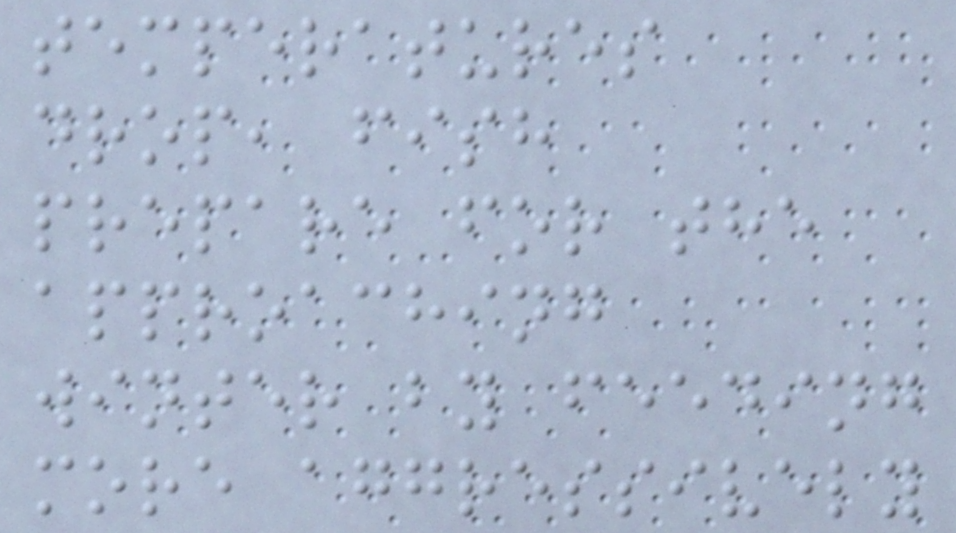temperatures
drop, fish
prepare for the
approaching
winter by feeding
more aggressively
